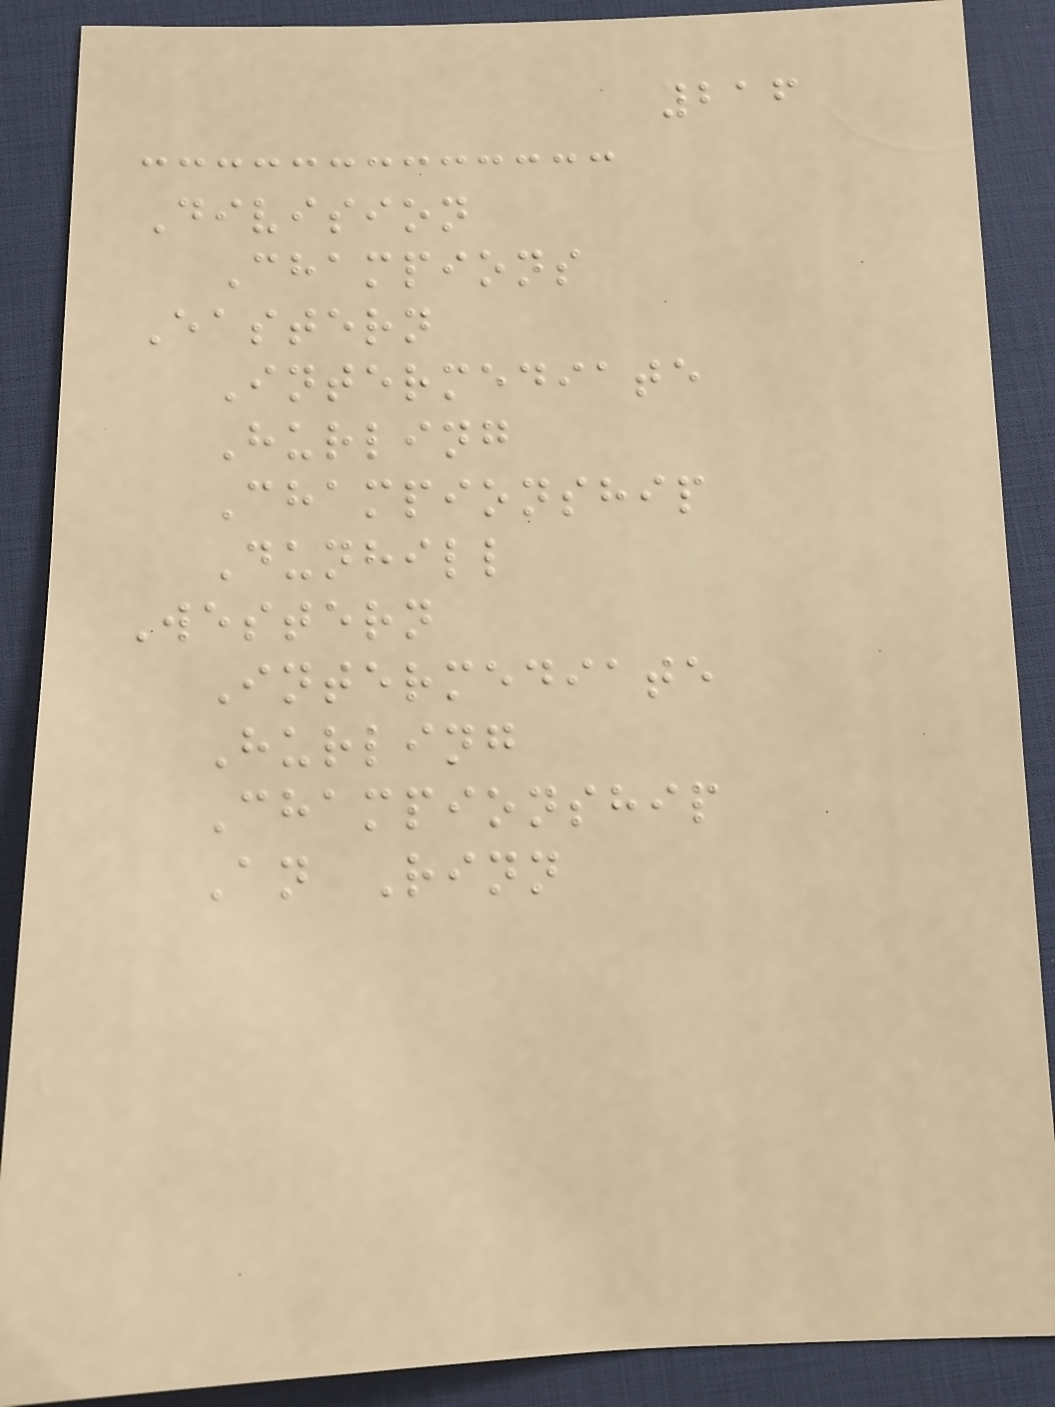216
Division
Champions
Eastern
Intermediate
Hurling
Championship
Dunhill
Western
Intermediate
Hurling
Championship
An Rinn
